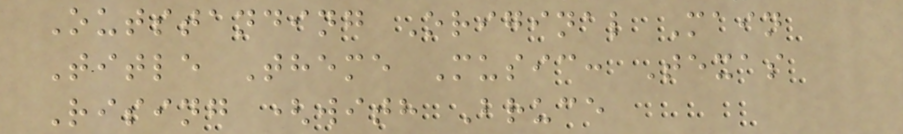Outstanding Original Main
Title Theme Music: Texas
Rising (with Bruce
